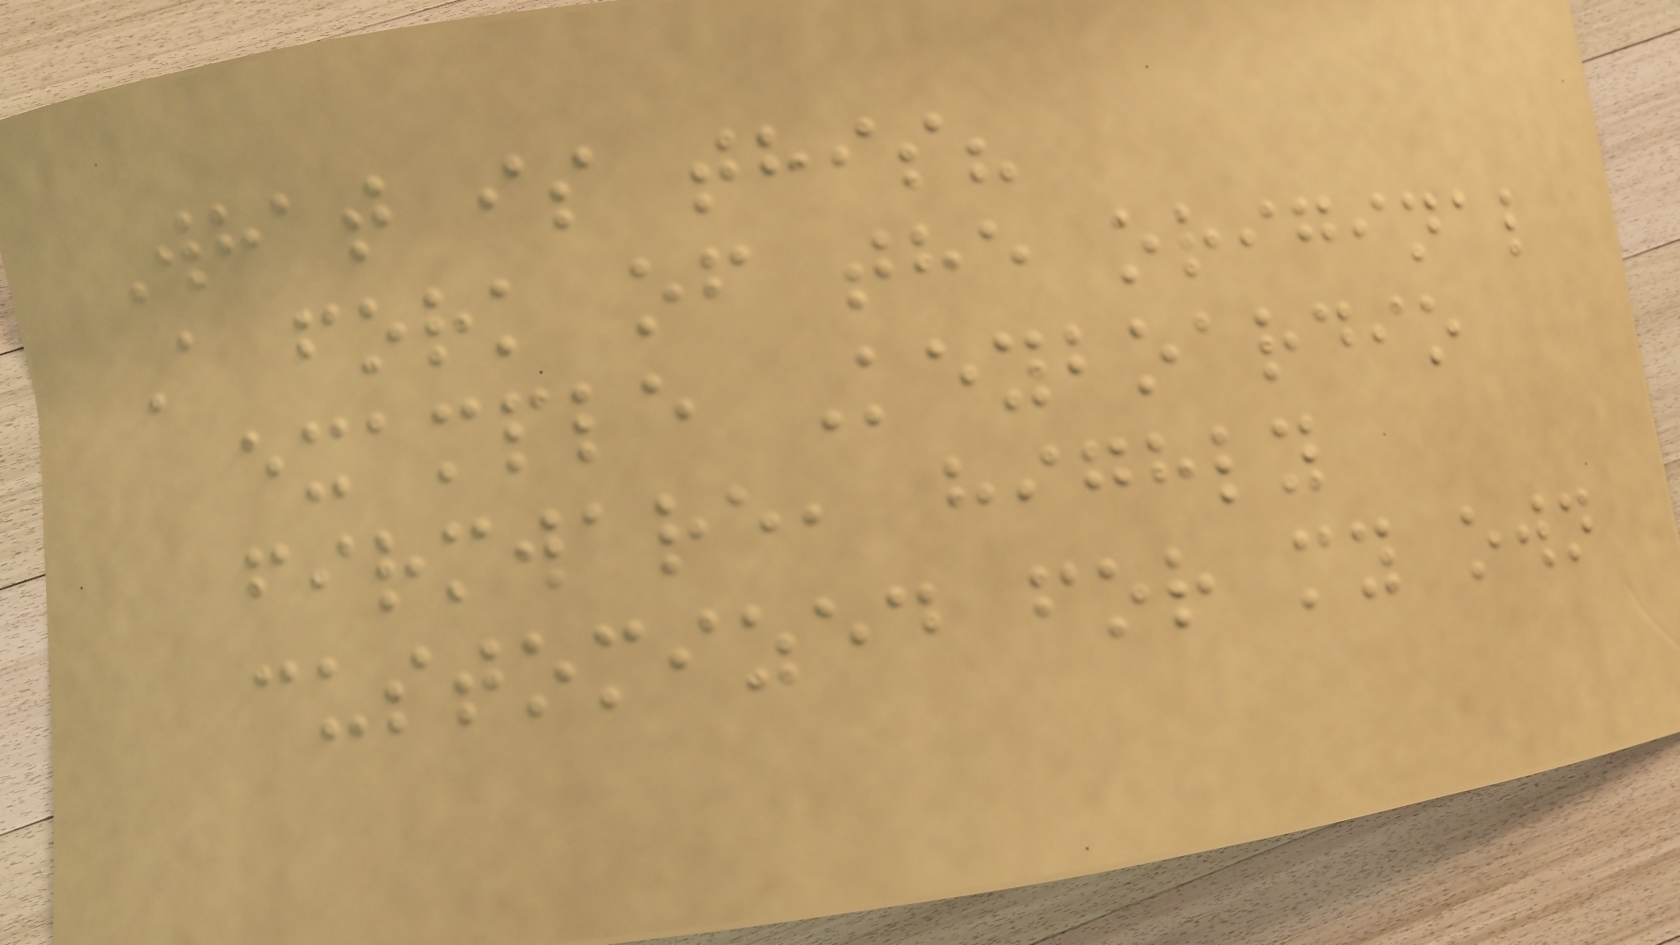What is this?
A fork of the original
example Keyboardio
firmware, highly
customized for my own
